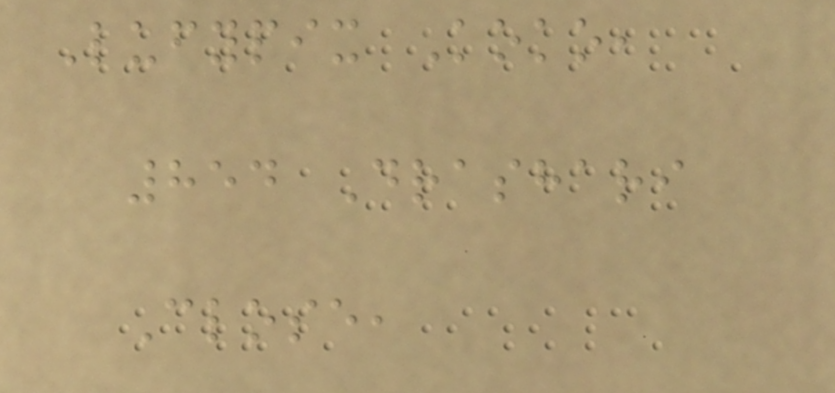Lufypix Koko,
854 Drashari
Close,
